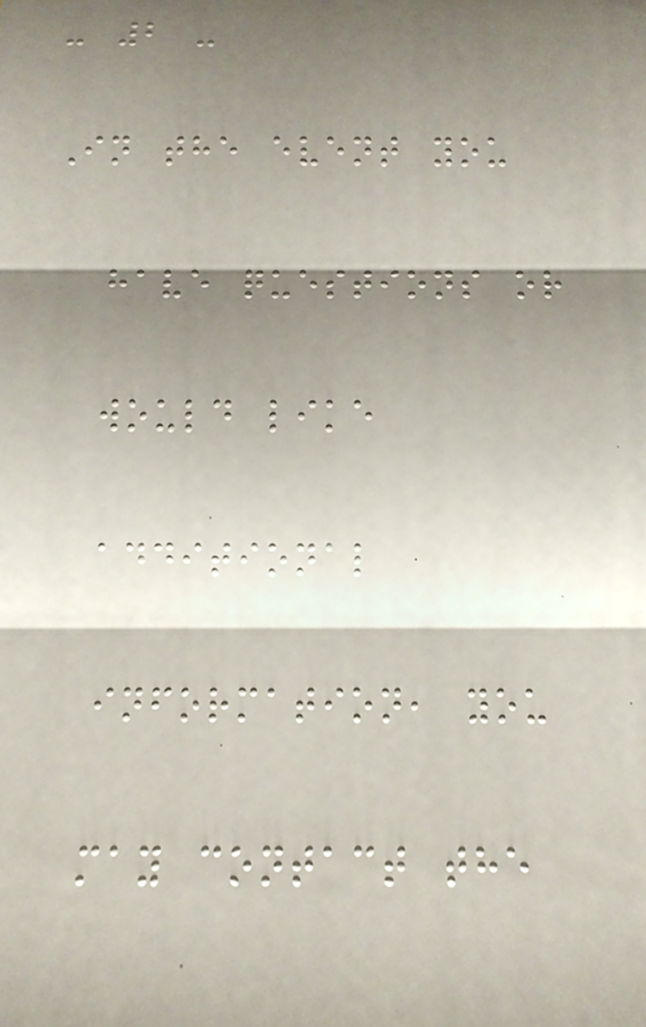- 2 -
In the event you
have questions or
would like
additional
information, you
may contact the
